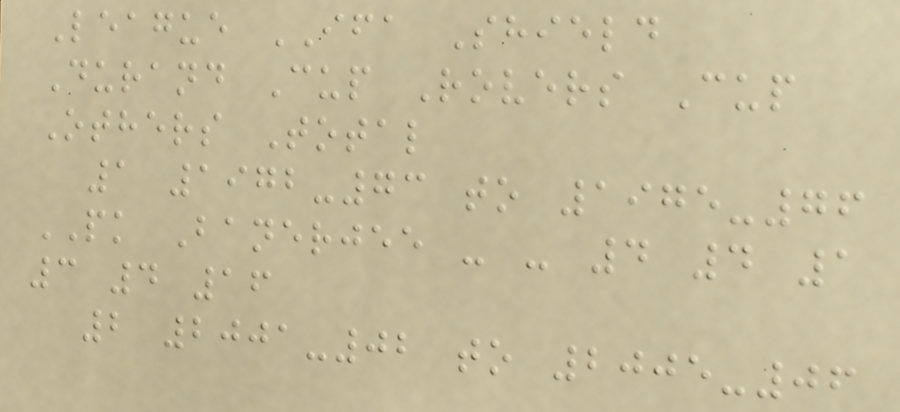League IFA Shield
Durand Cup Rovers Cup
Others Total
1 1972-73 to 1975-76
PK Banerjee - - 4 4 1
3 4 16
2 2001-02 to 2005-06
